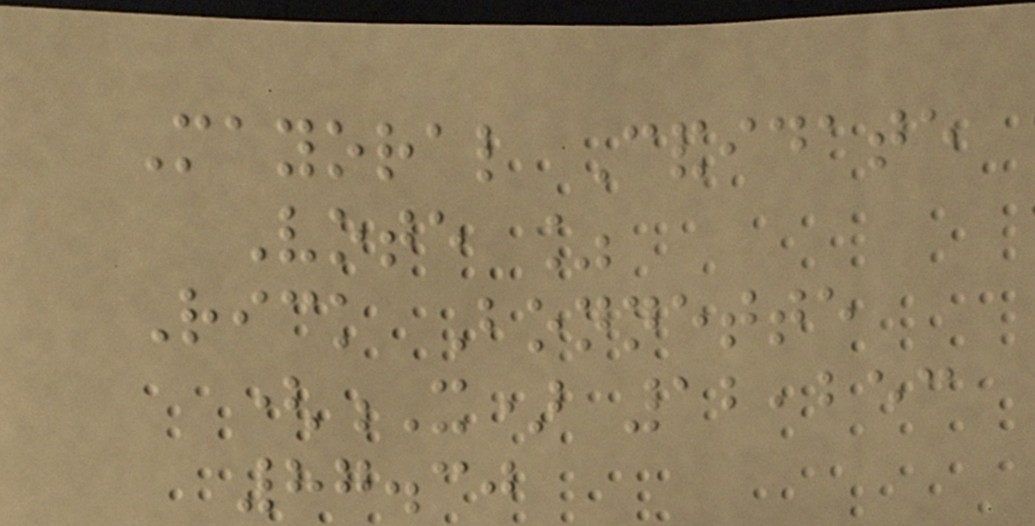Mayoral Candidate
Vote %
Rick Bonnette
(X) 12,253
87.30
